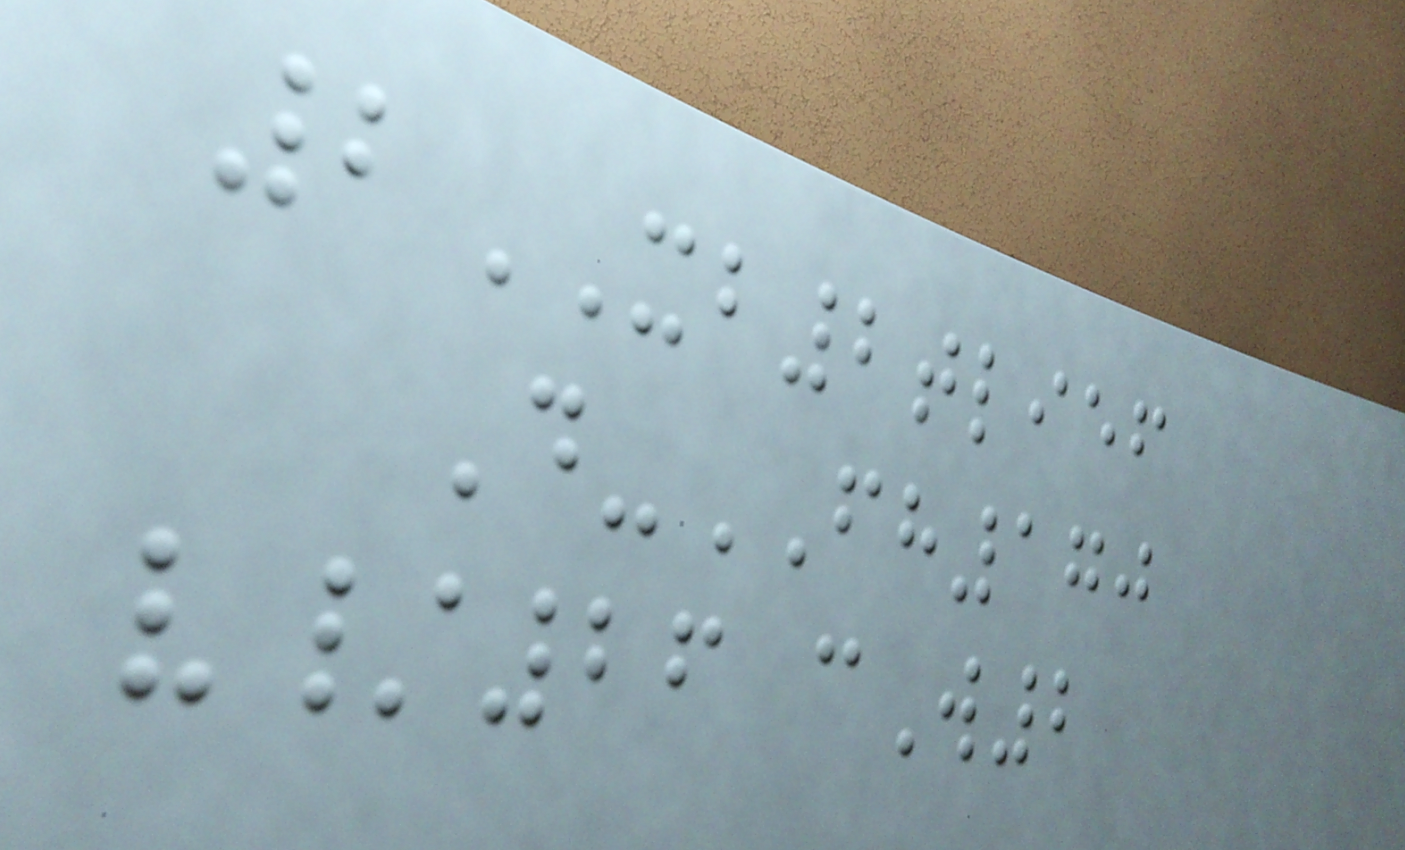2XB2tlief
D-FH170
v/26 cW2
